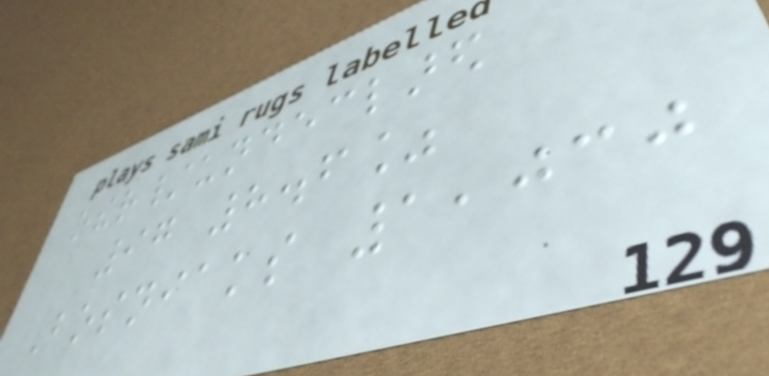other/undeclared
97 8.6%
Bosniaks 1,030
